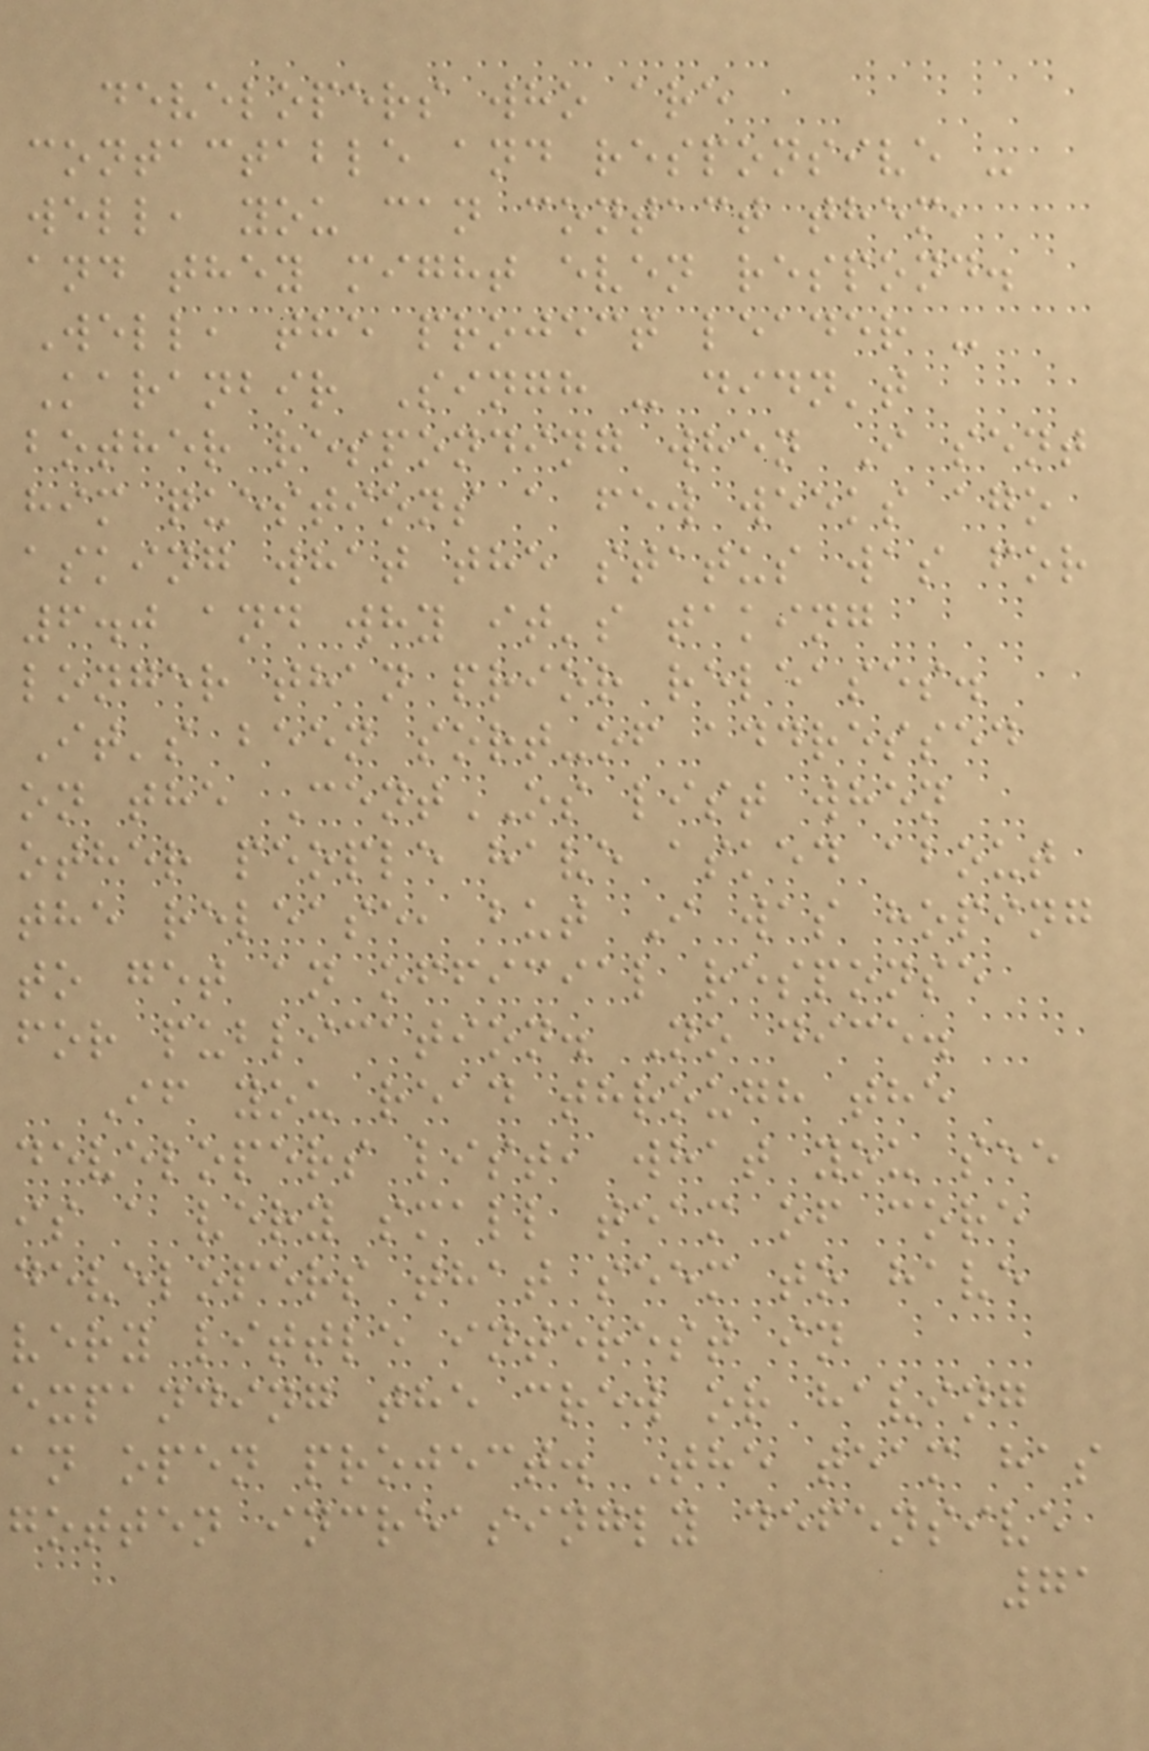developers who are
contactable and responsive -
well, you can contact them,
and they might even respond.
Well, the project leader -
Karanbir Singh - didn't
bother responding when I sent
him questions a few weeks ago
asking what the status was for
6.0 and why it's taking
longer than prior releases.
It's been sort-of addressed
on the CentOS list when
other people have asked about
the release, but I was hoping
to get an official response
for publication. No dice.
If you read through the
developers list, what you see
is a very small team of core
developers that seem to have
very little interest in
expanding the crew or having
an open project. The team has
gotten increasingly defensive
71
